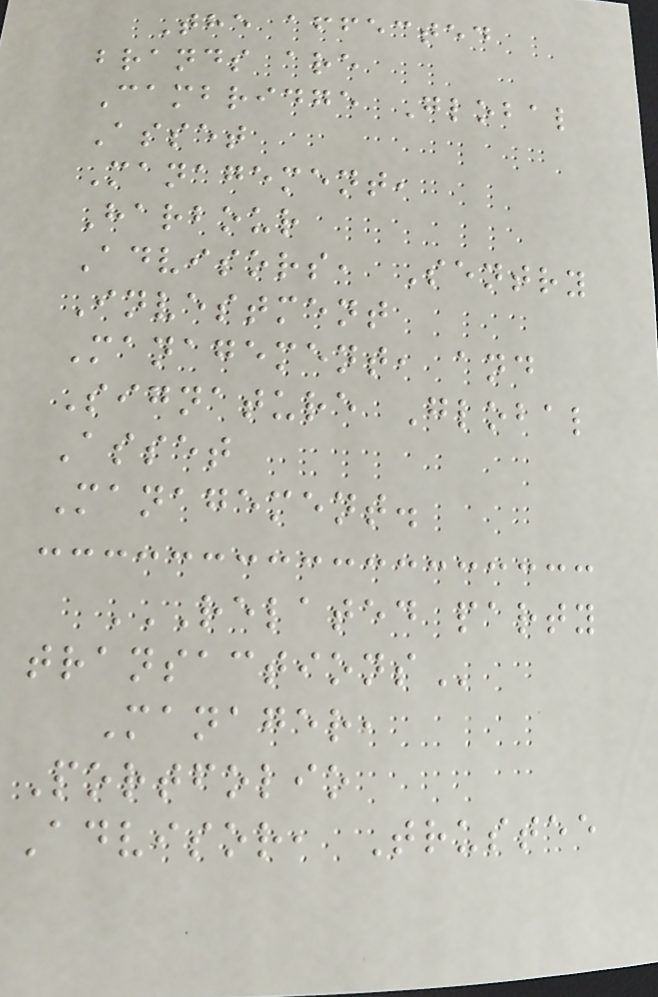The affected
brands are
Cambridge Global
Asset
Management,
Harbour
Advisors, Sentry
Investment
Management, and
Signature Global
Asset
Management.
RELATED PARTY
TRANSACTIONS
Manager,
Portfolio
Advisor, Trustee
